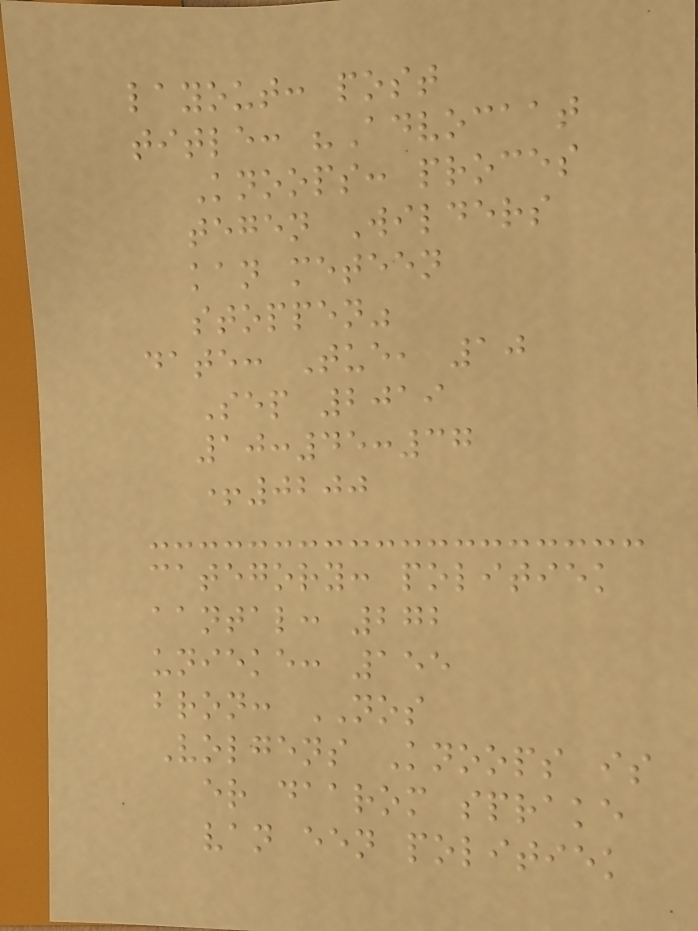layout: post
title: "Advocaat
Knoops: proces
tegen Wilders
kan meteen
stoppen"
date: Tue, 10
Sep 2019
10:45:37
+0200
category: politiek
aantal: 272
unieke: 155
bron: NOS
Volgens Knoops is
er daarom sprake
van een politiek
